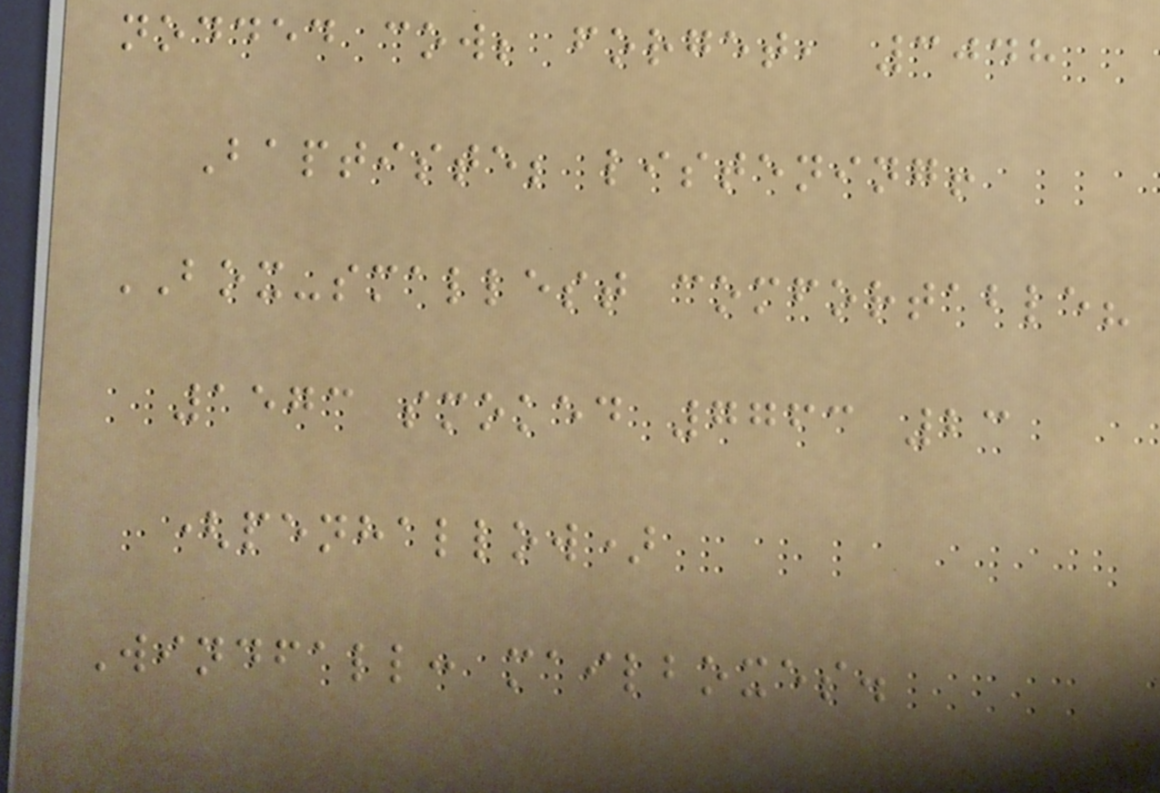nodded cow; forget, 3048
Baptiste; listening!
BOX-smallest comfortable?
1573 smoked 7763 23
(penhallow)
Windfall: mailboxes.
